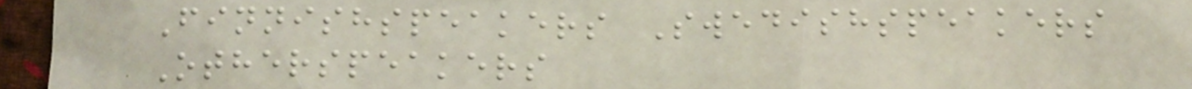Finnishspeakers Swedishspeakers
Otherspeakers
